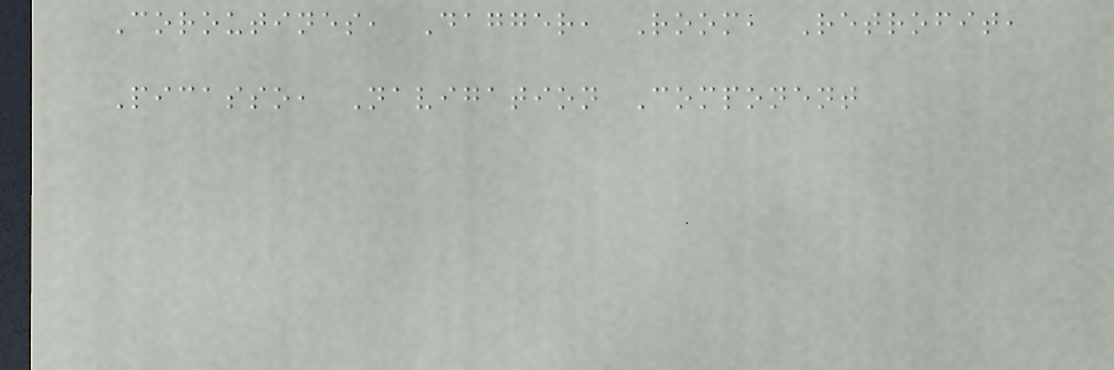Coroutines, Dagger, Room, Retrofit,
Picasso, Navigation Component
